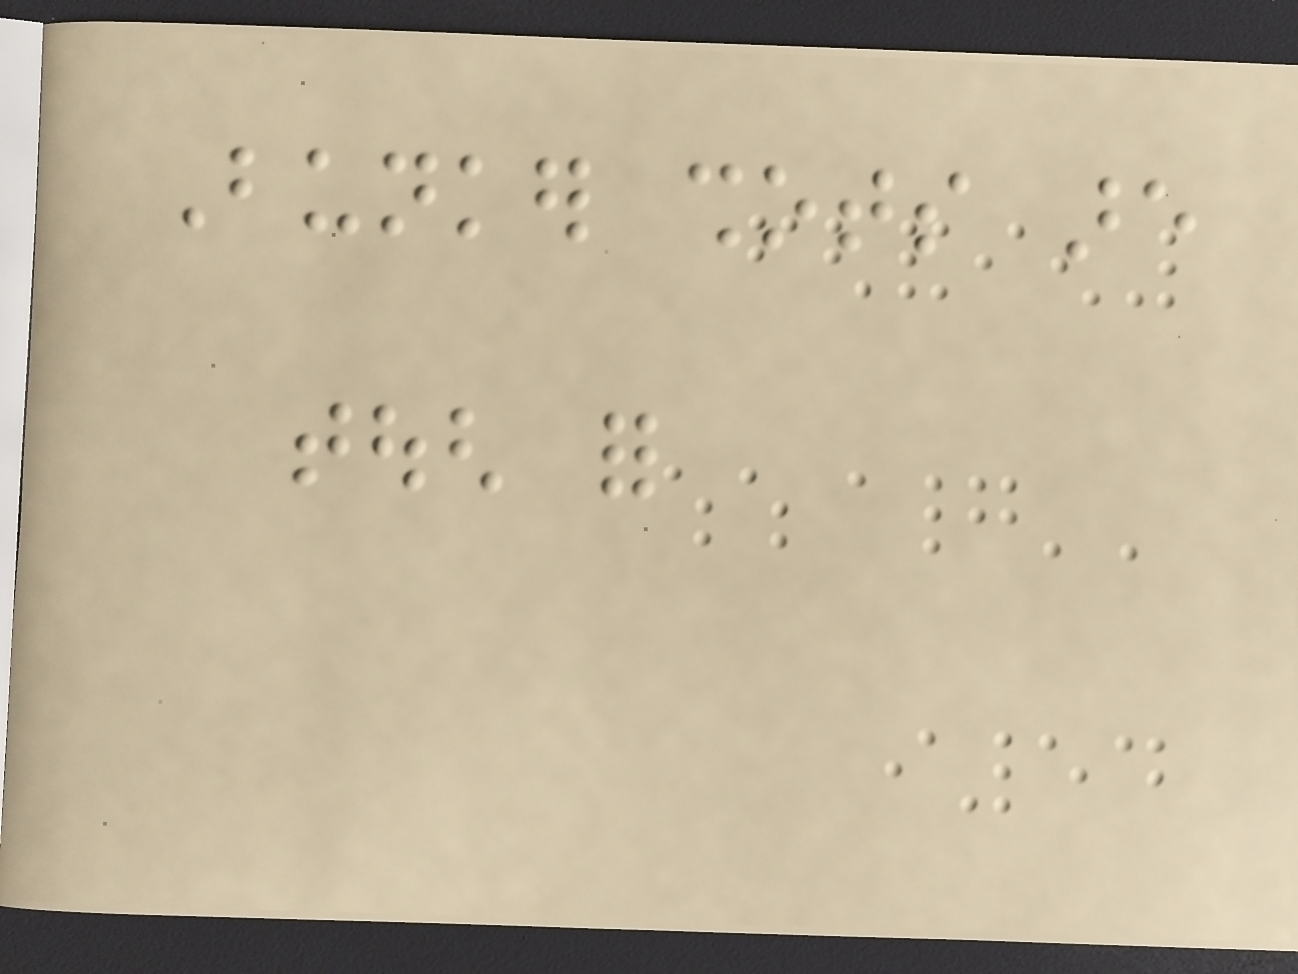Bunker shots are
tough for
